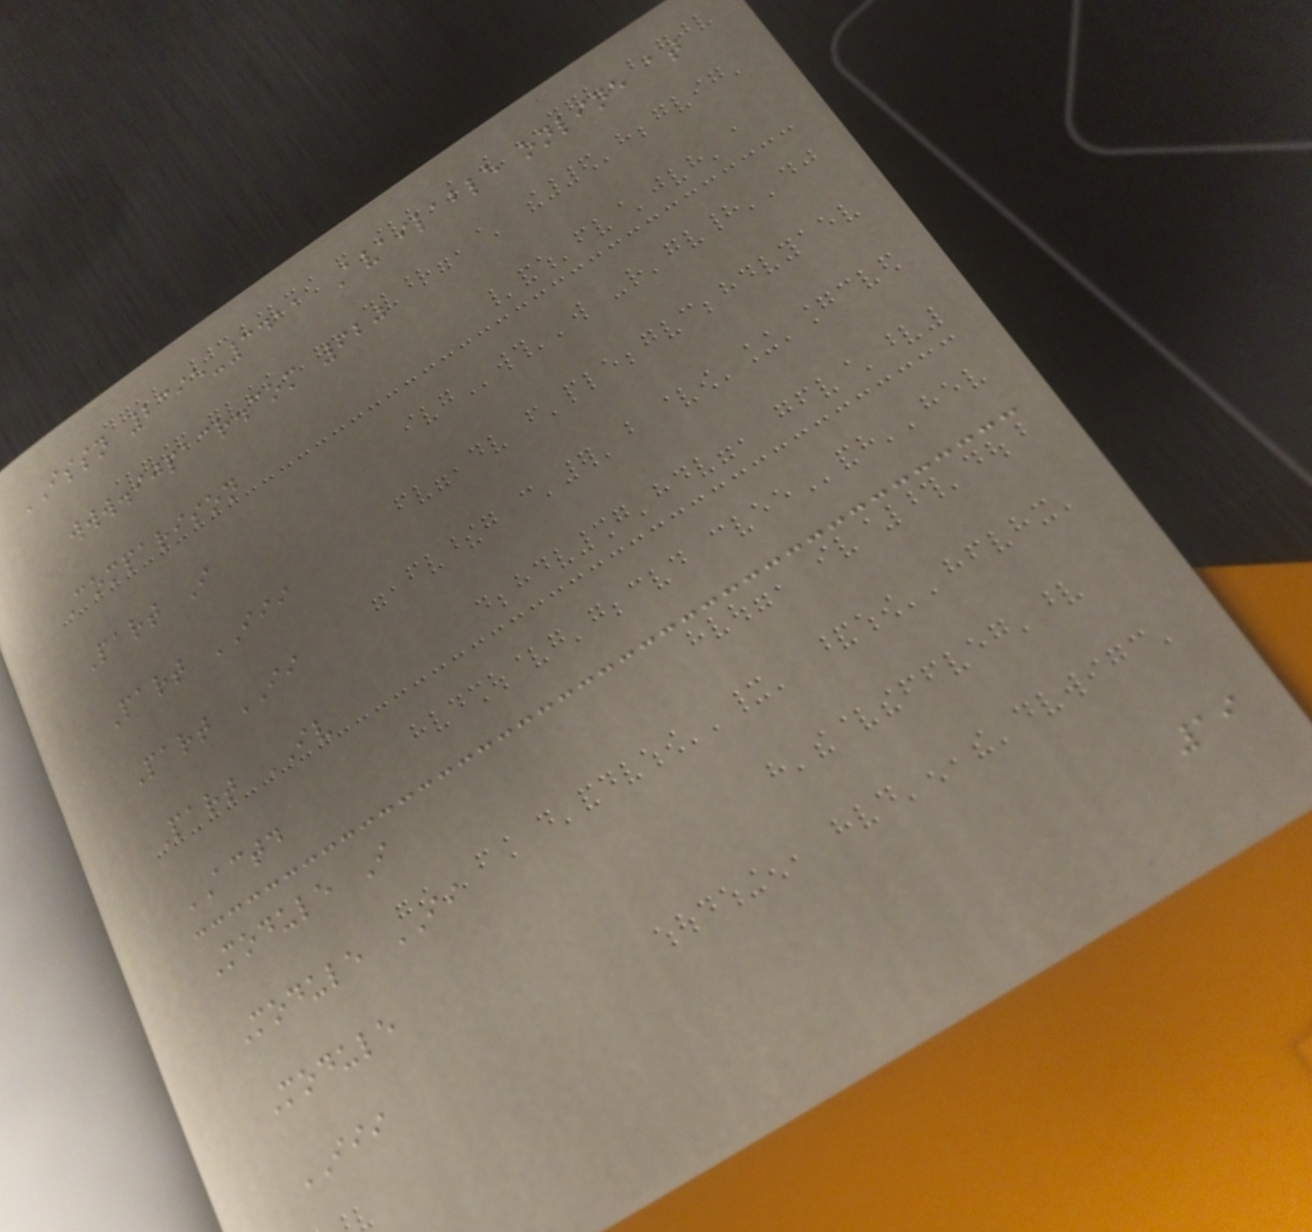ISSN 2395-3411 Available online at
www.ijpacr.com 620
Comparison
Part I
Part III
Part II
Part IV
ACTD
Module I
Module II
Module
III
19
